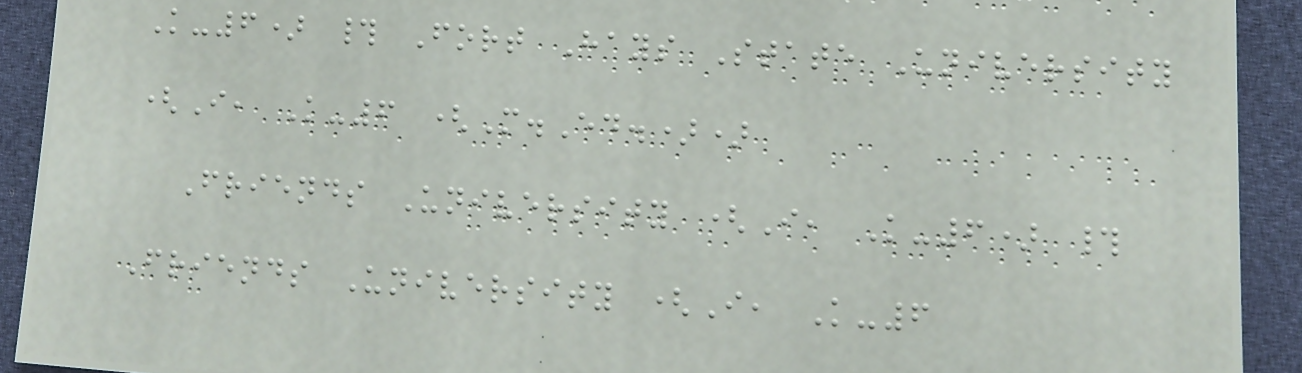K-6) # Fort Hays State University
(I, K-6 (M.Ed.))
Friends University (I, K-6) #
Friends University (I, K-6
